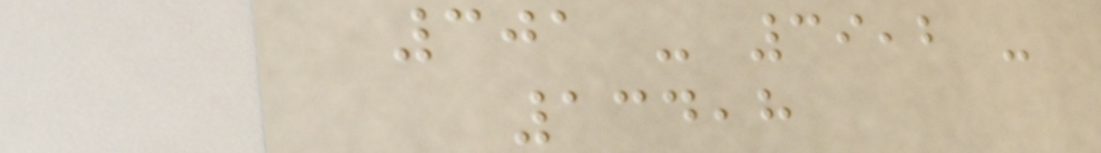301 - 39,2 -
134,8
